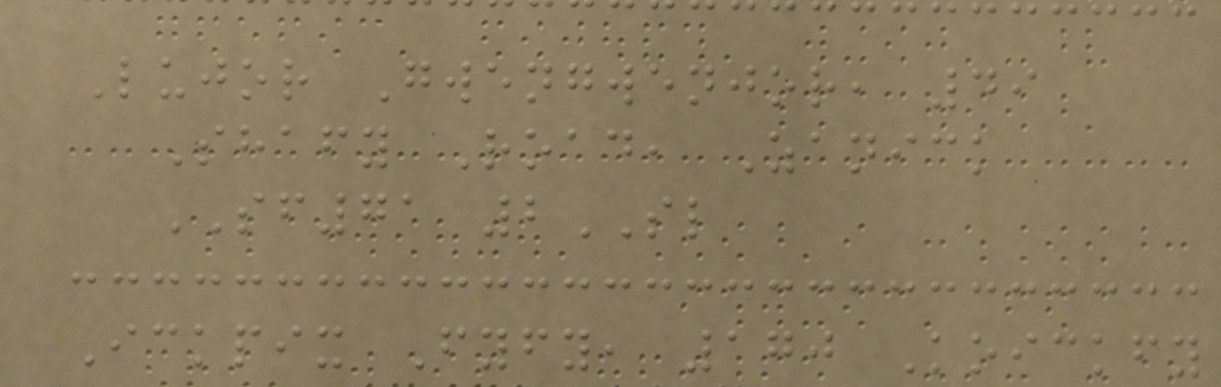Lujor Gwengwenjor, 49
Shafy Road, Zanick
SF71 2SL
Ickpix Fyfy, 170 Koickfy
